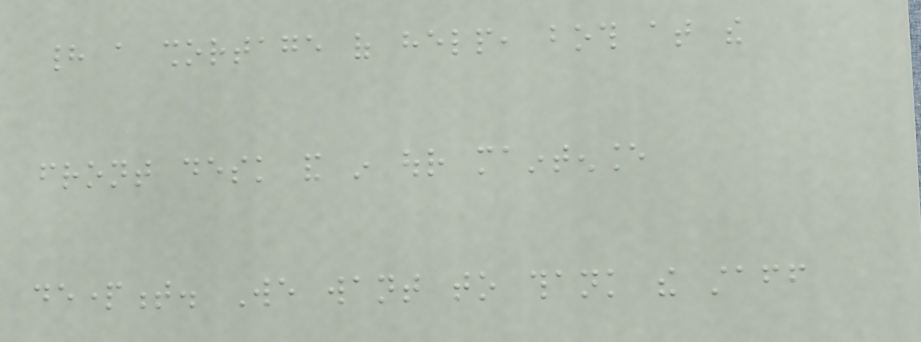had a shortage of help, both at the
front desk and in our maintenance
department. We want to thank the staff
